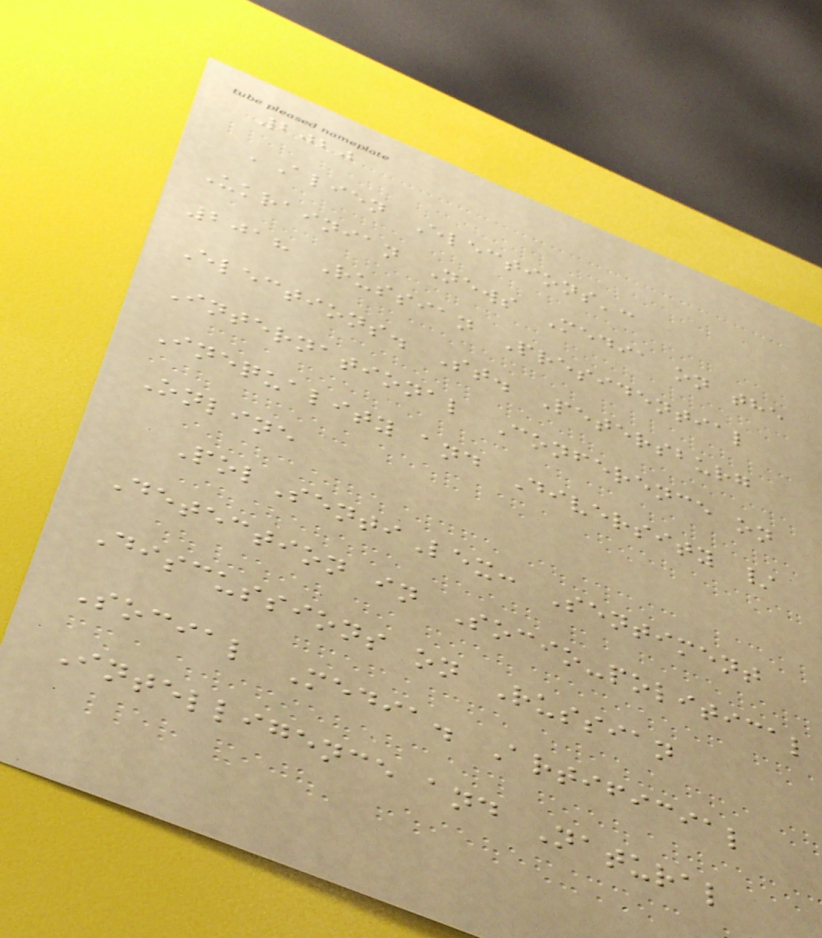2020
'Alien Elections':
Ukrainian News Media on the
2018 Russian Presidential
Elections. St. Petersburg
International Conference on
Inequality and Diversity /
Online
PolSentiLex: Sentiment
Detection in Socio-political
Discussions on Russian
Social Media. Artificial
Intelligence and Natural
